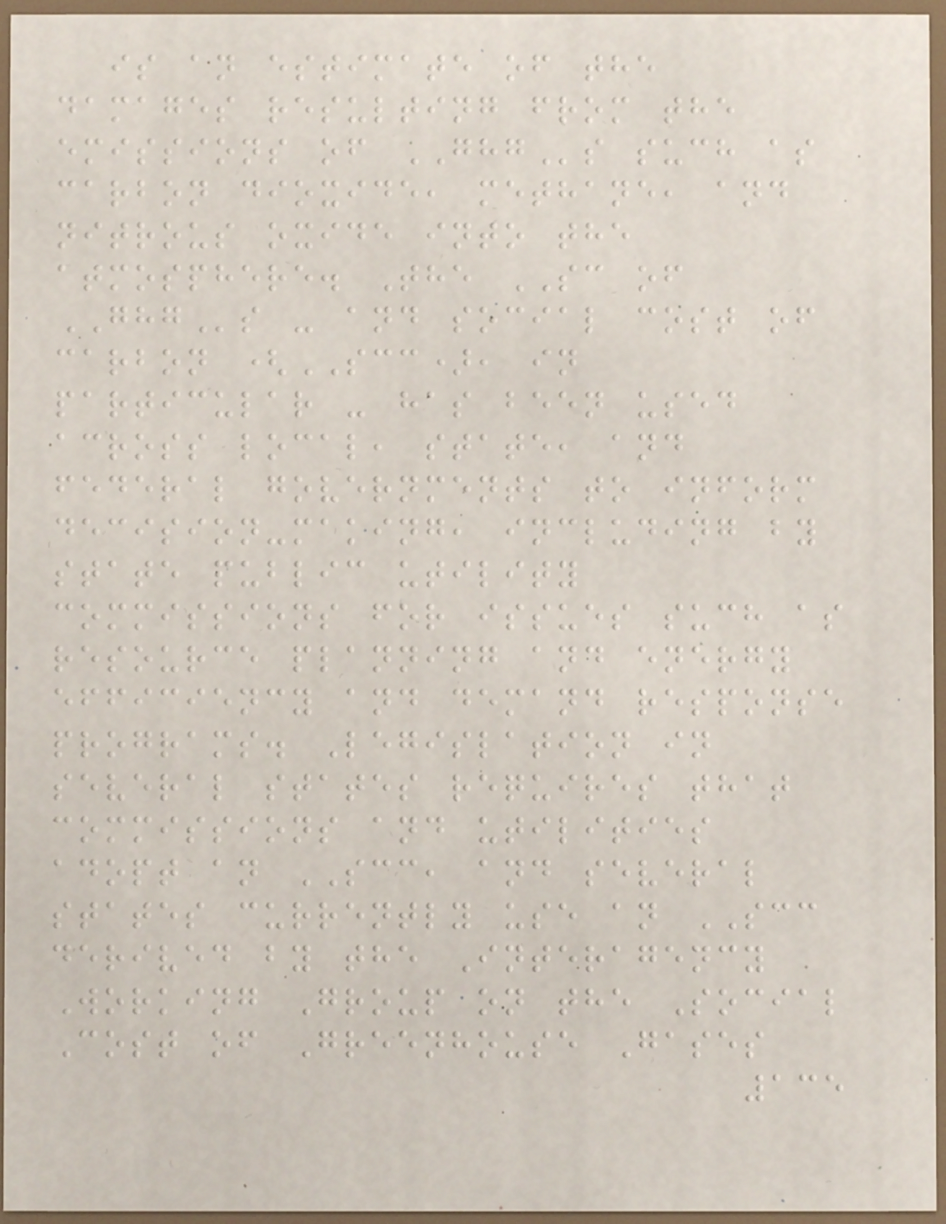is an estimate of the
damages resulting from the
emissions of GHGs such as
carbon dioxide, methane, and
nitrous oxide into the
atmosphere. The SC of
GHGs - and social cost of
carbon (SCC), in
particular - has been used
across local, state, and
federal governments to inform
decision-making, including by
state public utility
commissions for issues such as
resource planning and energy
efficiency and demand response
programs. Legislation in
several states requires that
commissions and utilities
adopt an SCC, and several
states currently use an SCC
derived by the Interagency
Working Group on the Social
Cost of Greenhouse Gases
135
